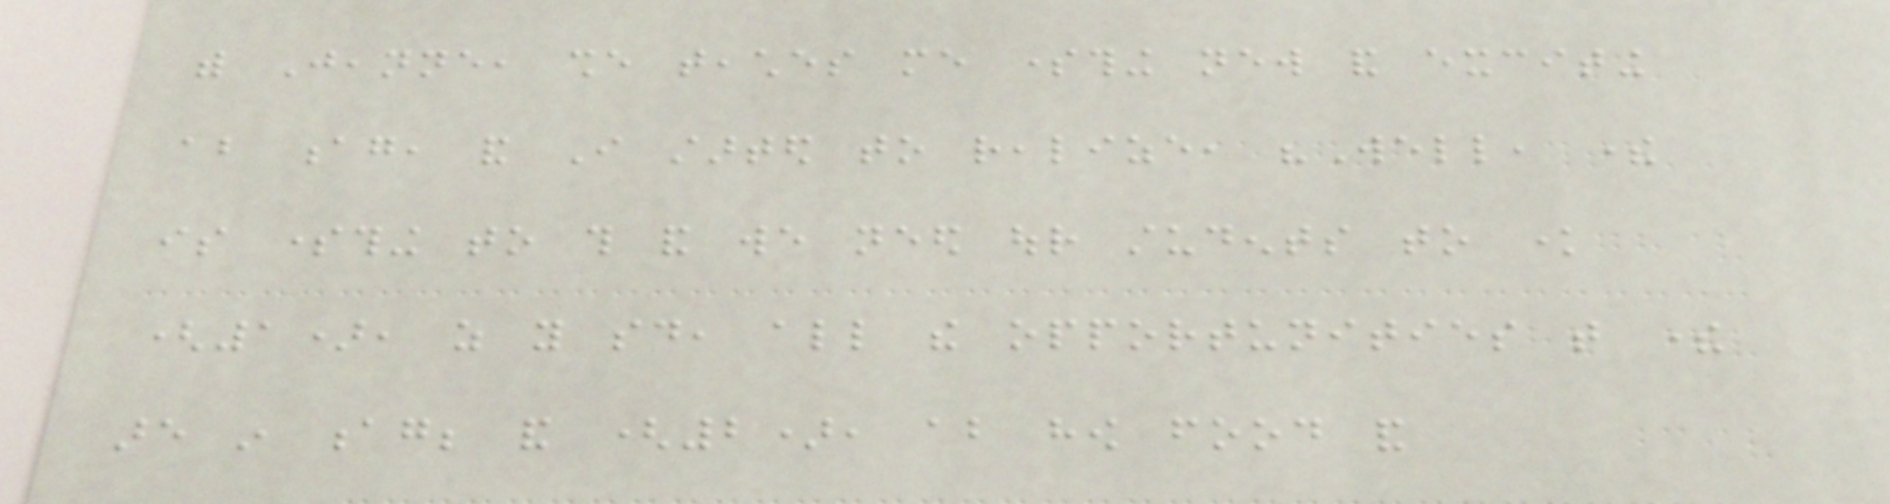with Jeanne, she teaches me something new and exciting
about ag, and I started to realize, "Well, there
is something to this and we need our students to know
(1), as you said, all the opportunities that there
are in ag; and (2), about how food and
